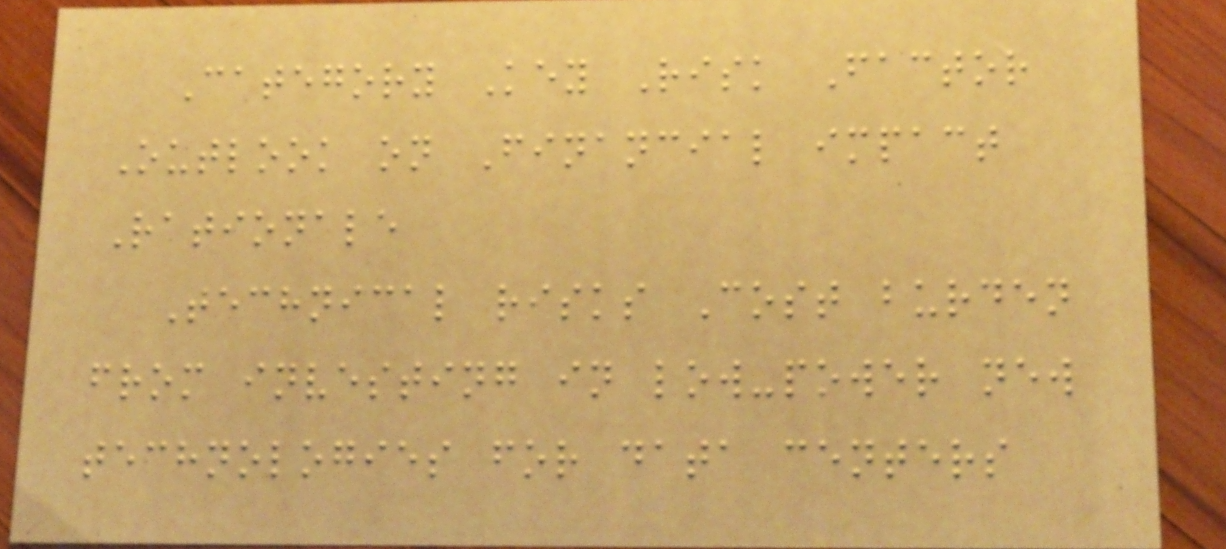Category Key Risk Factor
Outlook on Financial impact
Rationale
Technical risks Cost burden
from investing in low-power new
technologies for data centers
